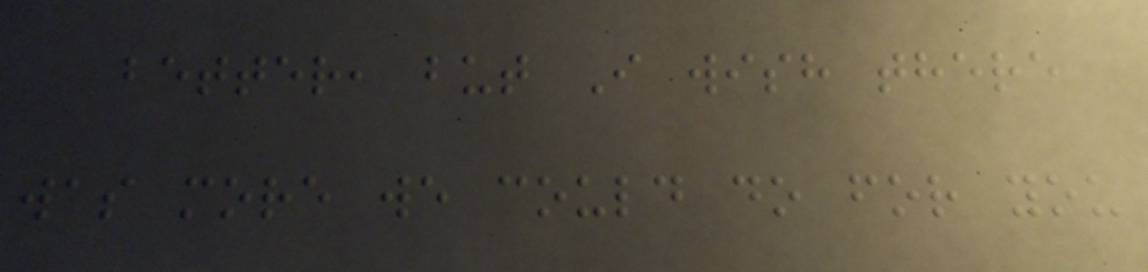better, but I wish there
was more we could do for you
